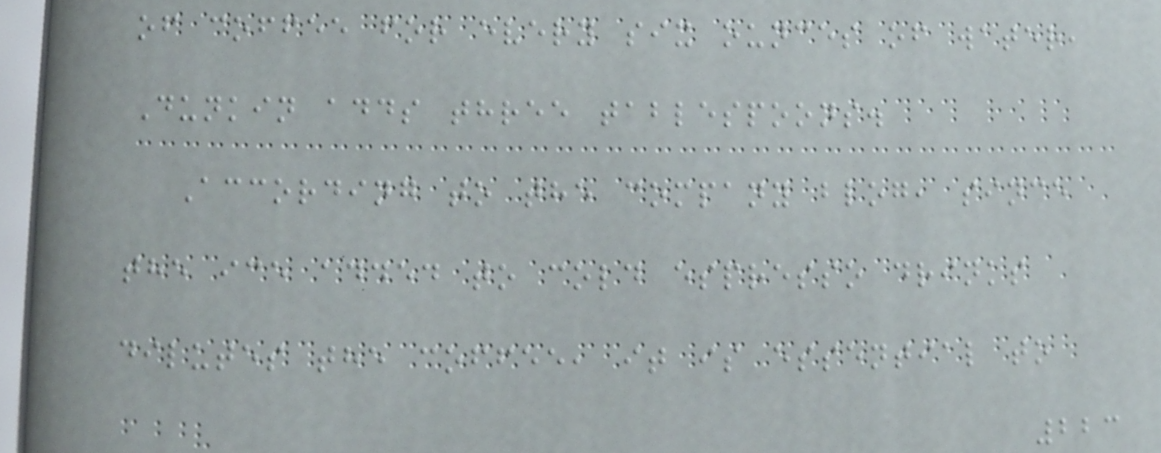of coffee for every six ounces of water,
Dunkin adds three tablespoons.
According to the company blog, since
the ice added to cold espresso drinks
dilutes the coffee, it is essential to
223
